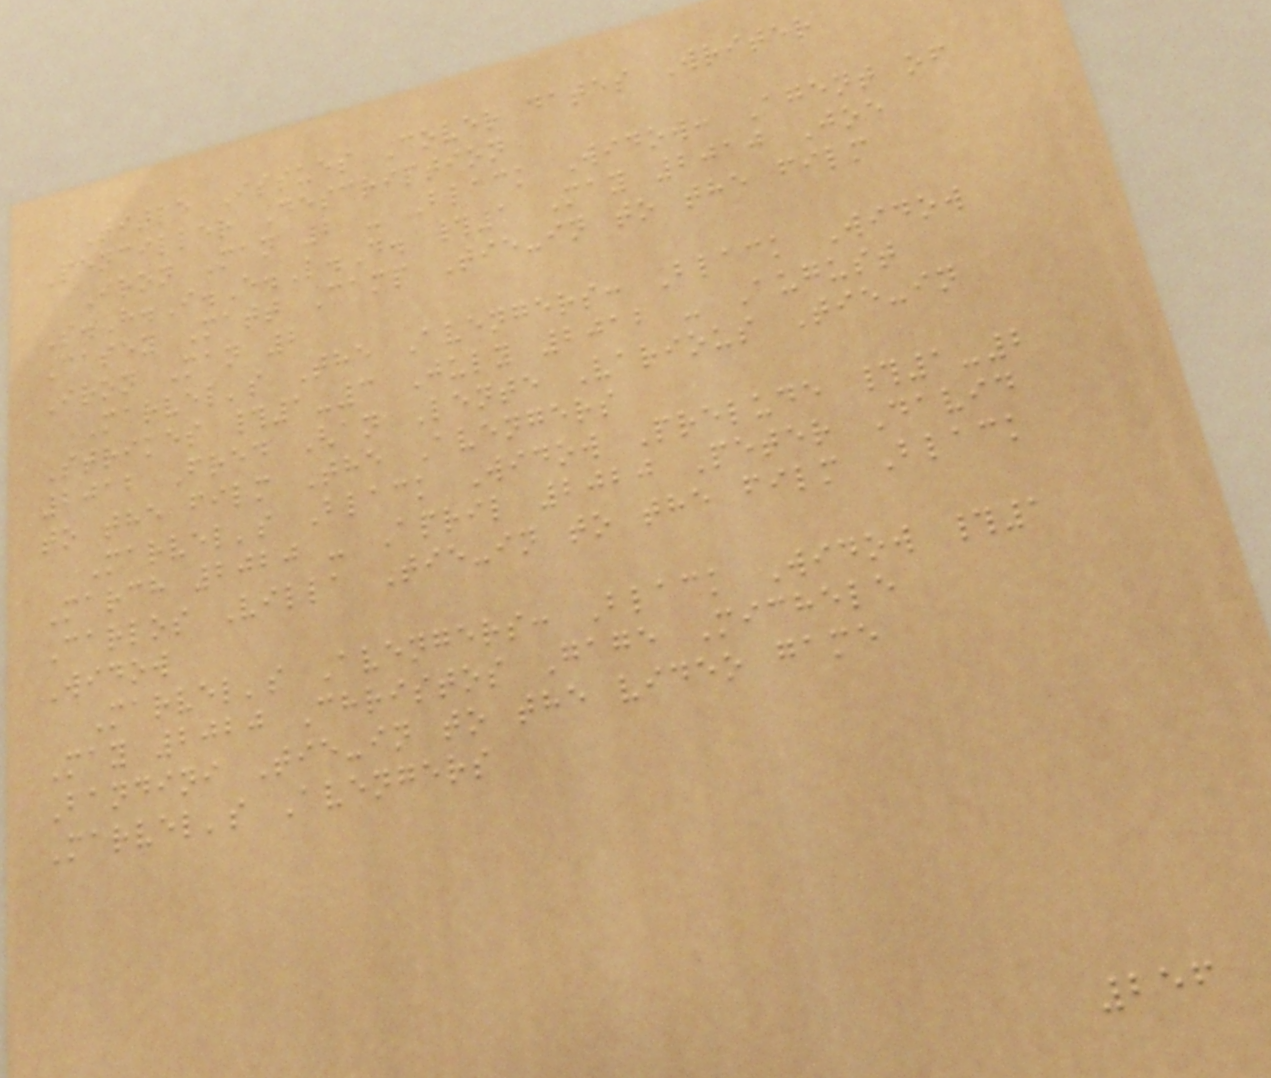Title Issues Cover dates Writer
Penciller Description
Iron Man 2 - Black Widow: Agent of
S.H.I.E.L.D. #1 May 2010 Joe
Casey Matt Camp Tie-in to the film
Iron Man 2
Marvel's The Avengers: Black Widow
Strikes #1-3 July 2012 - August
2012 Fred Van Lente Various Tie-in
to the film The Avengers
Marvel's Black Widow Prelude #1-2
March 2020 - April 2020 Peter David
Carlos Villa Tie-in to the film Black
Widow
Marvel's Avengers: Black Widow #1
May 2020 Christos Gage Michele
Bandini Tie-in to the video game
Marvel's Avengers
256
